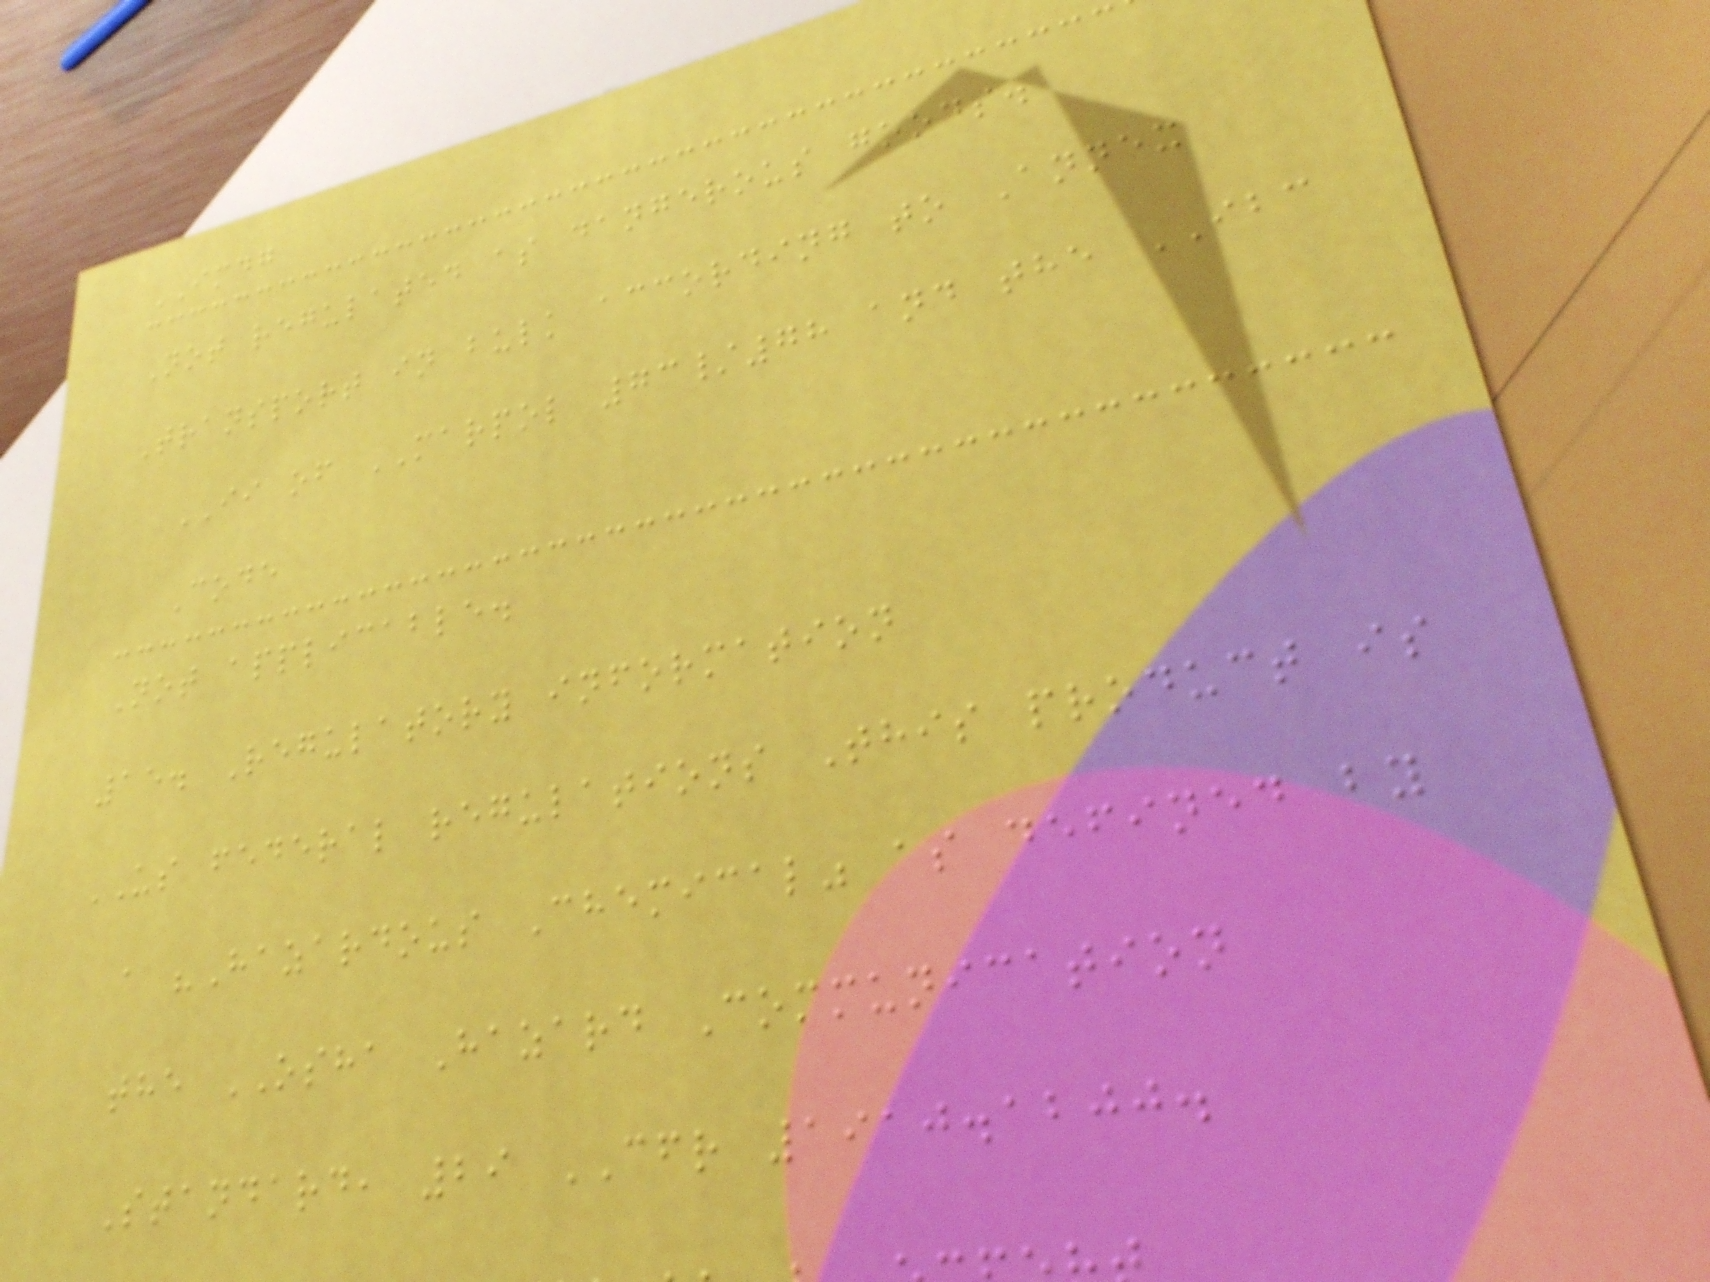IMDG
Not regulated as dangerous goods.
Transport in bulk according to Annex
II of MARPOL 73/78 and the IBC
Code
Not applicable.
15. Regulatory information
US federal regulations This product is
a "Hazardous Chemical" as defined by
the OSHA Hazard Communication
Standard, 29 CFR 1910.1200.
